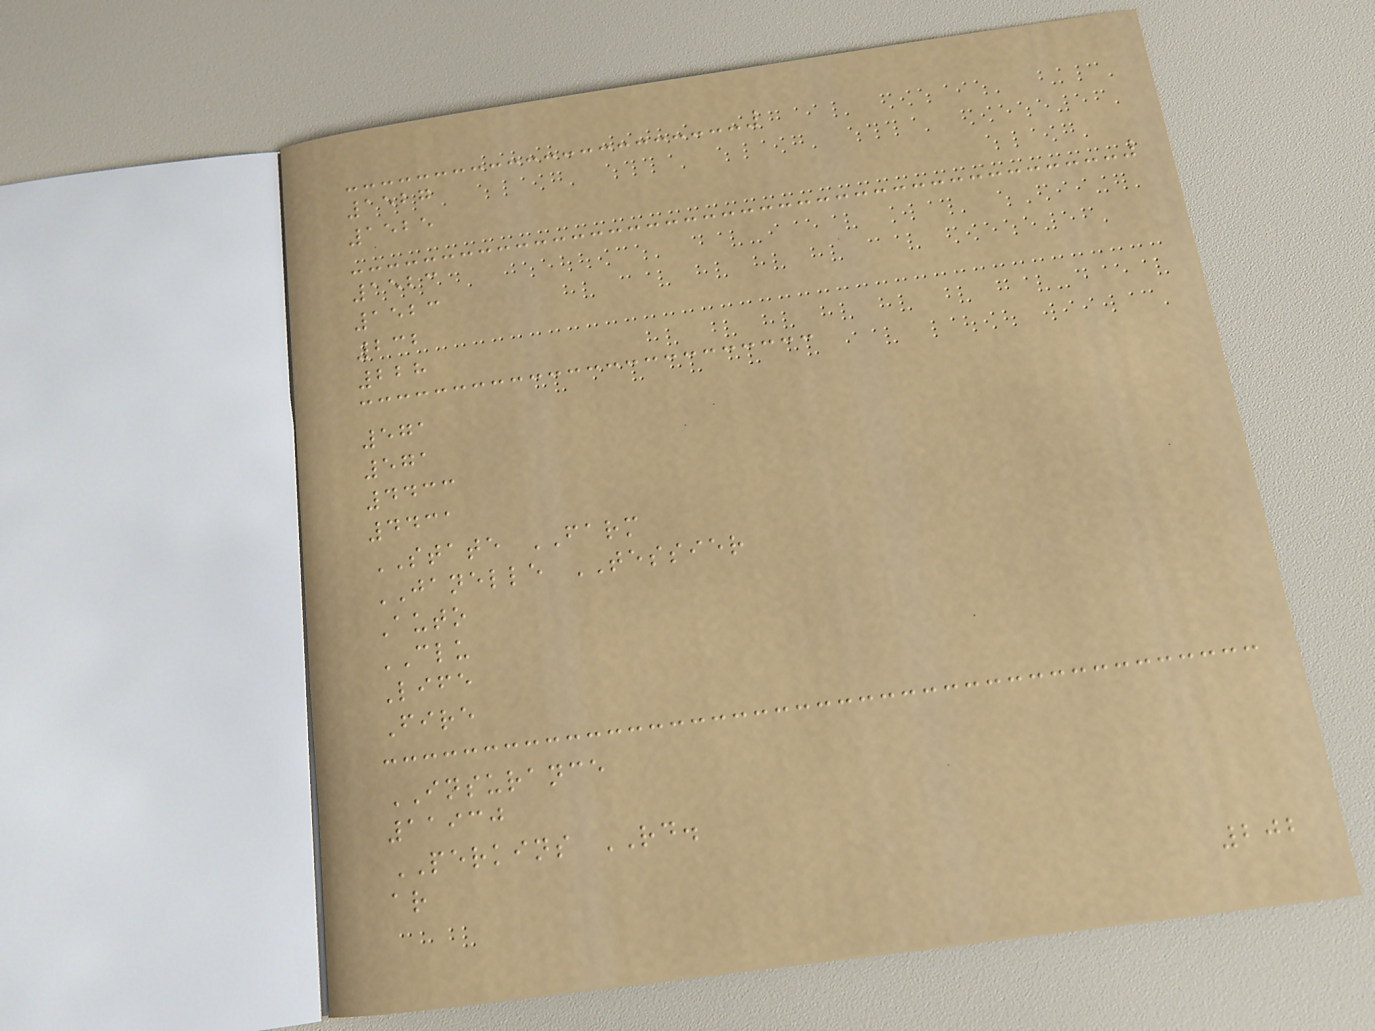1527
1525
1523
1523
232
228
571
571
4433
4431
STATE FARM
JANELLE TESSIER
Auto
CLU
Life
Fire
INSURANCE
11930
PERKINS RD.
ar
202
